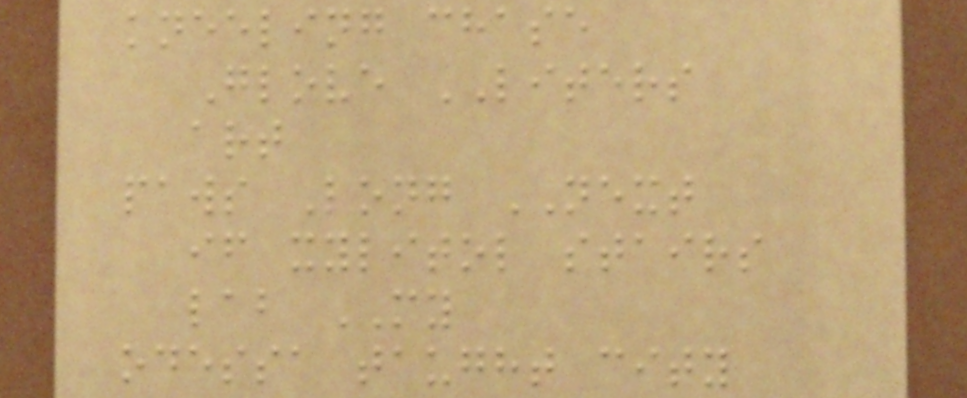kneeling chase
Glove LITERS
art
paws Long NEXT
if xylitol stairs
lab MY
odessa taught city
